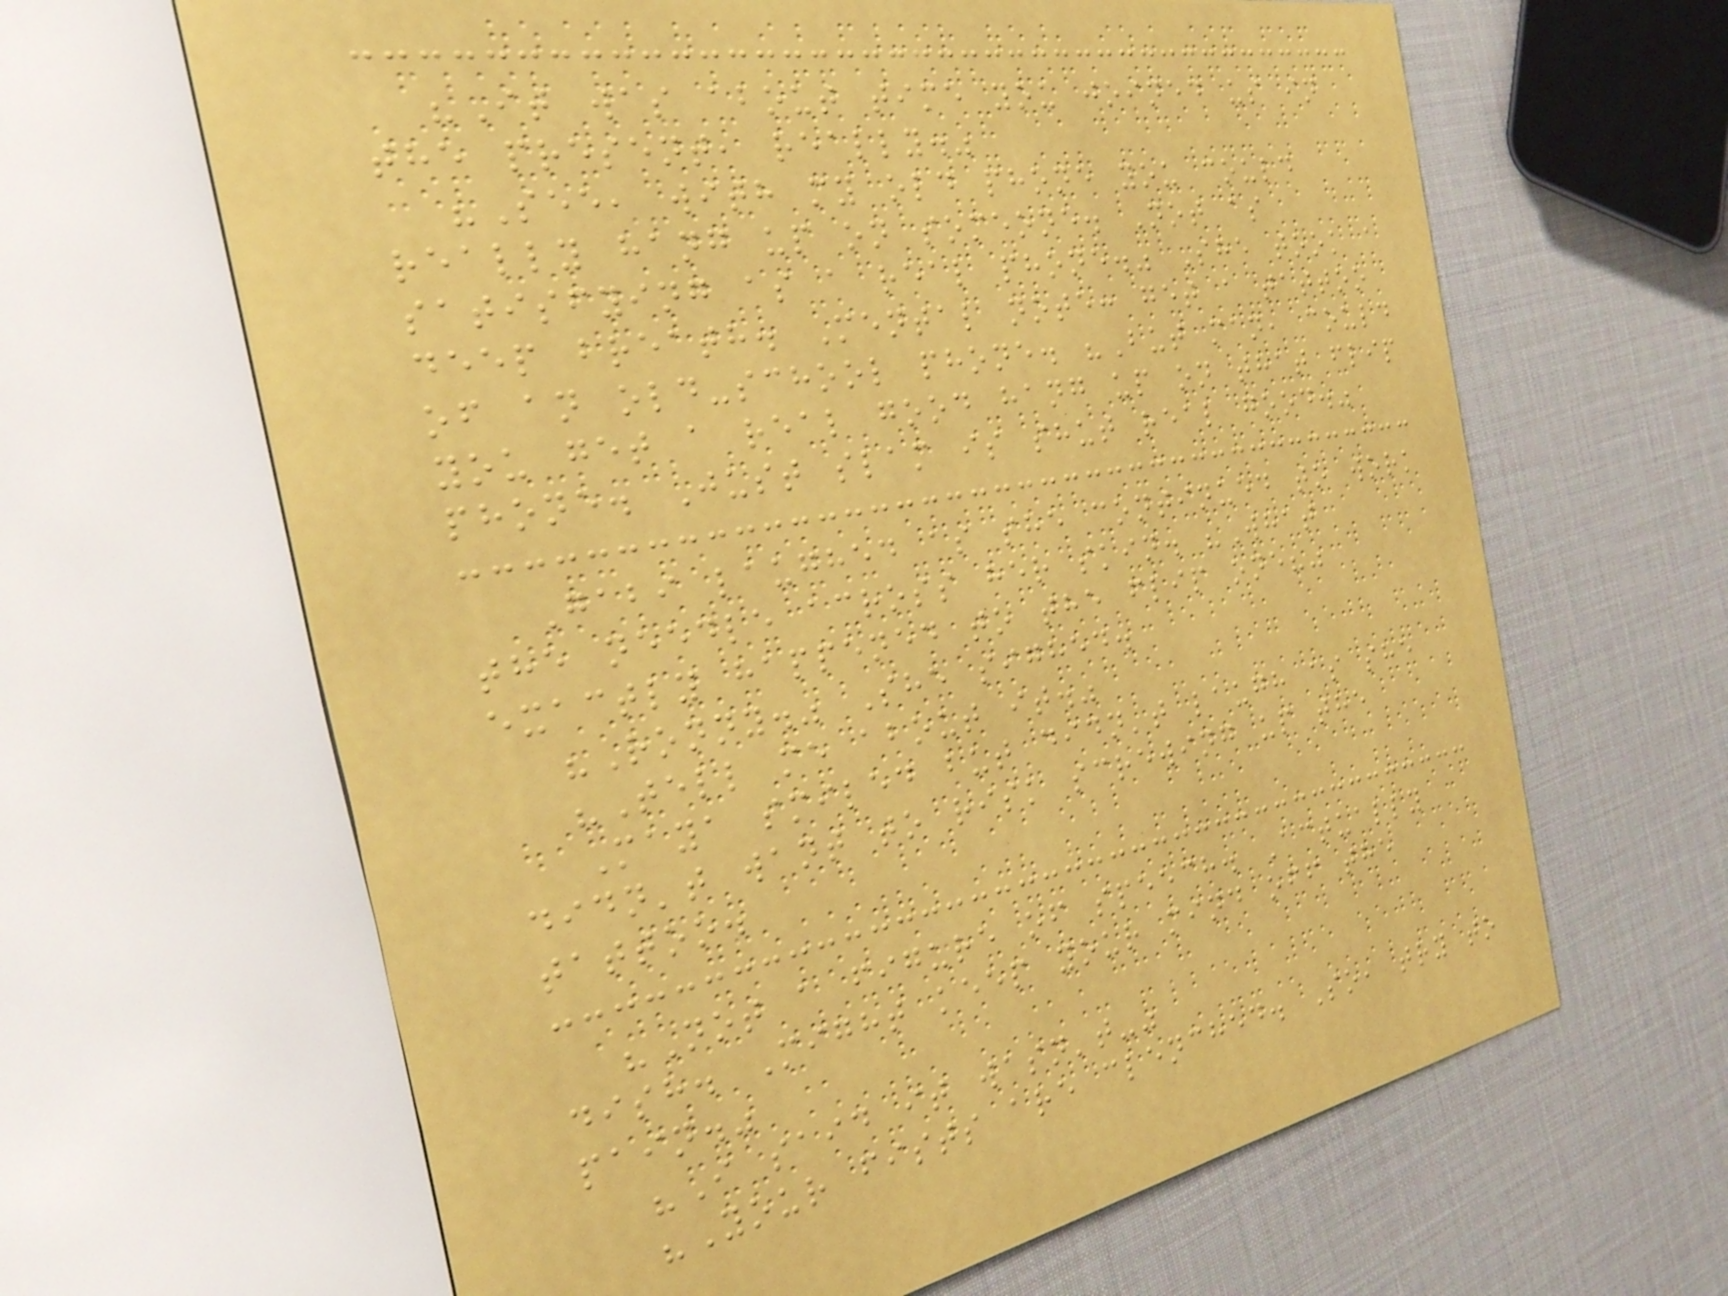"It was about time you joined us in
the present, really."
"See, with my old phone you could
really hang up on someone. Not as
satisfying as a real phone." She took a
deep breath. Mental note: get a tattoo
of an old-school phone. "But man, could
you get a real good hang up on that flip
phone. Just slam is shut real good."
Gabi laughed as she continued to work
the needle across her skin. "What
exactly happened to the flip one?"
"Ronny." She sighed.
"Tell me about it."
Maya smiled but didn't laugh as she
didn't want to risk screwing up the
tattoo.
"Not a figure of speech. Actually
dish. Might keep your mind off the
pain."
"I said it wasn't-"
"Your fists are clenched. So, try to
